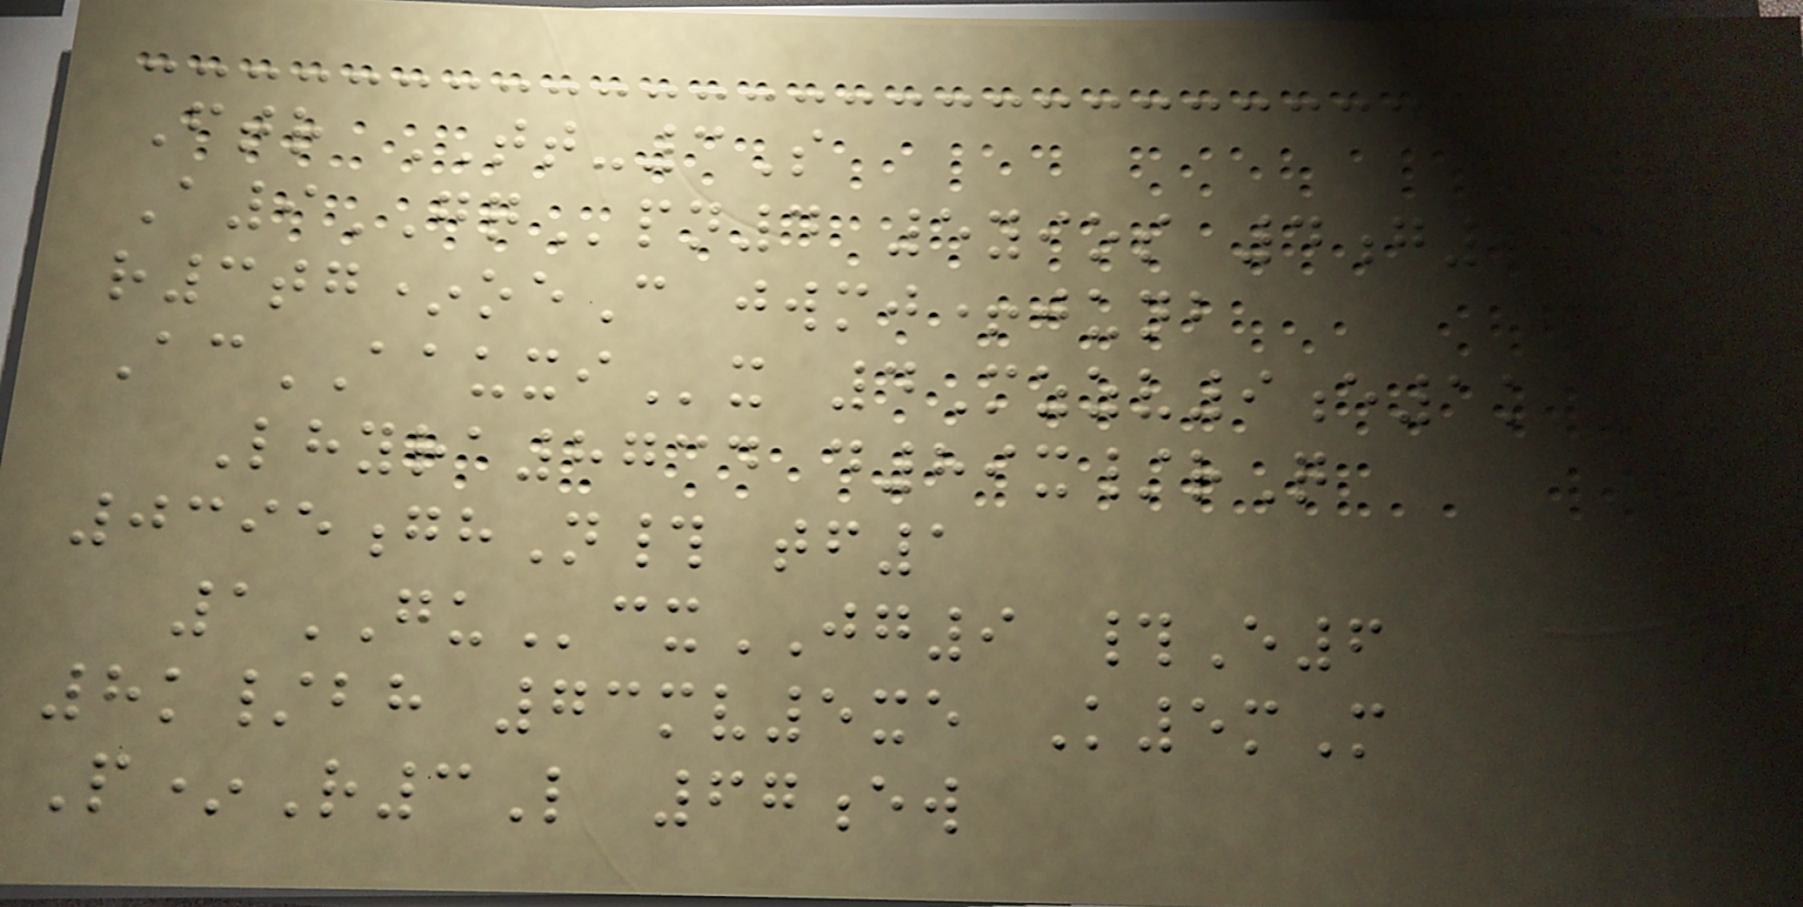Ftr TT-3S
A9GQpn4 5yios 4g9
r3tg*oeC jwmj+junb
AcAAUXIx 4Mzzv9e1k
Lhyra8734 d89x/rQ
0395ghN# tf1
1GUcxJG9 #E6
8k/bh 73mv5xe K5mM
P*R3L 67ew
